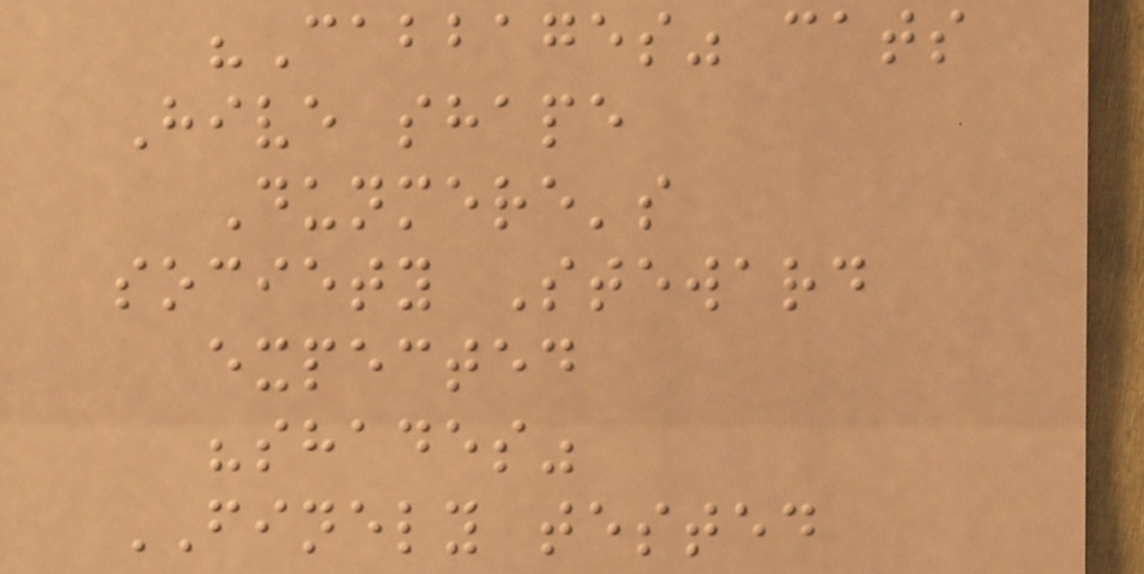"Cabbages" cats
Hive shape
Dunmere's
society Steward
expected
"shades"
FINELY tested
